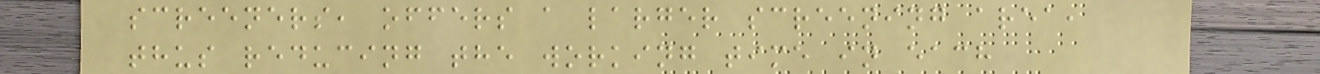screeners, offers a larger screening area,
thus reducing the working time in each
